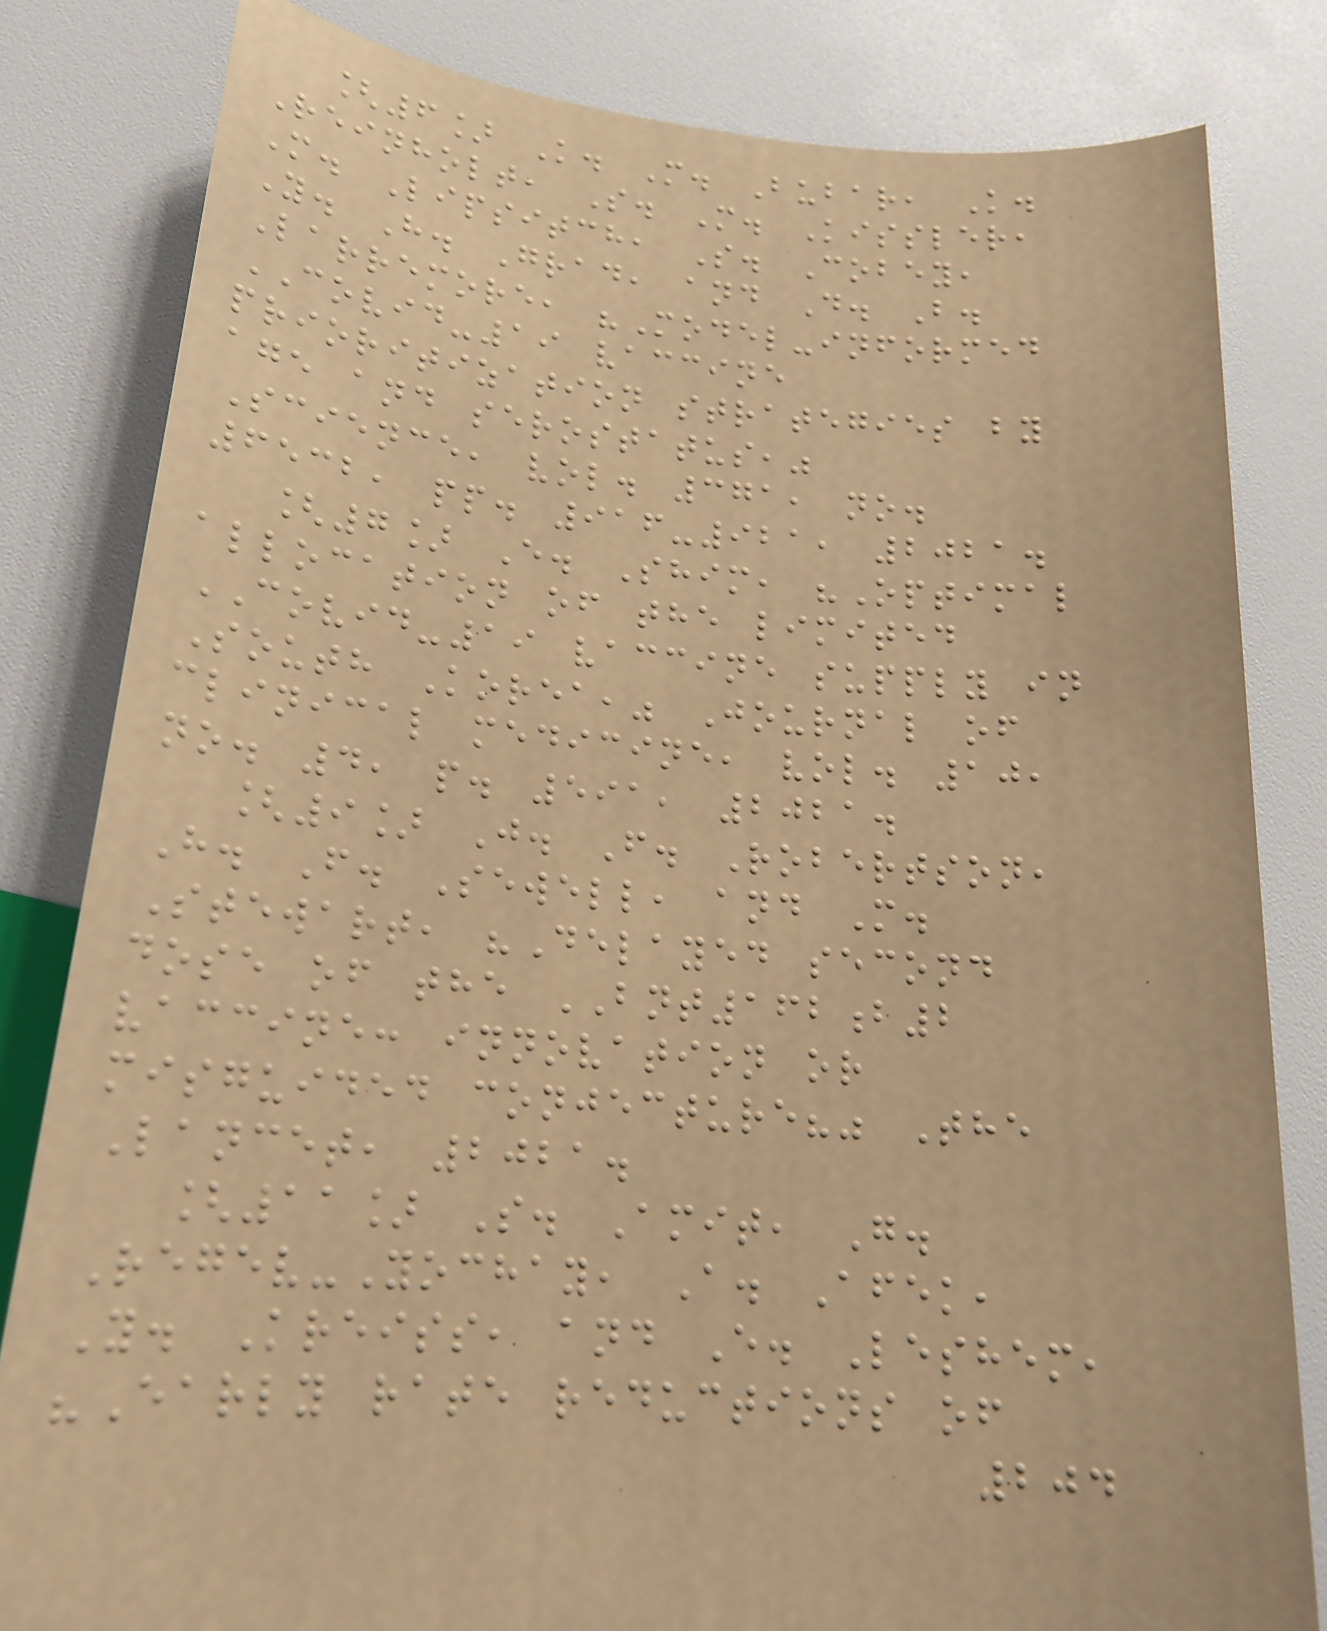[6] K. M. Bubar, K.
Reinholt, S. M. Kissler,
M. Lipsitch, S. Cobey,
Y. H. Grad, and D. B.
Larremore, "Model-informed
COVID-19 vaccine
prioritization strategies by
age and serostatus,"
Science, vol. 371, no.
6532, pp. 916-921, 2021.
[7] E. Shim, "Optimal
allocation of the limited
COVID-19 vaccine supply in
South Korea," Journal of
clinical medicine, vol. 10,
no. 4, p. 591, 2021.
[9] J. F. Robertson,
H. F. Sewell, and M.
Stewart, "Delayed second
dose of the BNT162b2
vaccine: innovation or
misguided conjecture?" The
Lancet, 2021.
[11] S. Amit, G.
Regev-Yochay, A. Afek,
Y. Kreiss, and E. Leshem,
"Early rate reductions of
204
